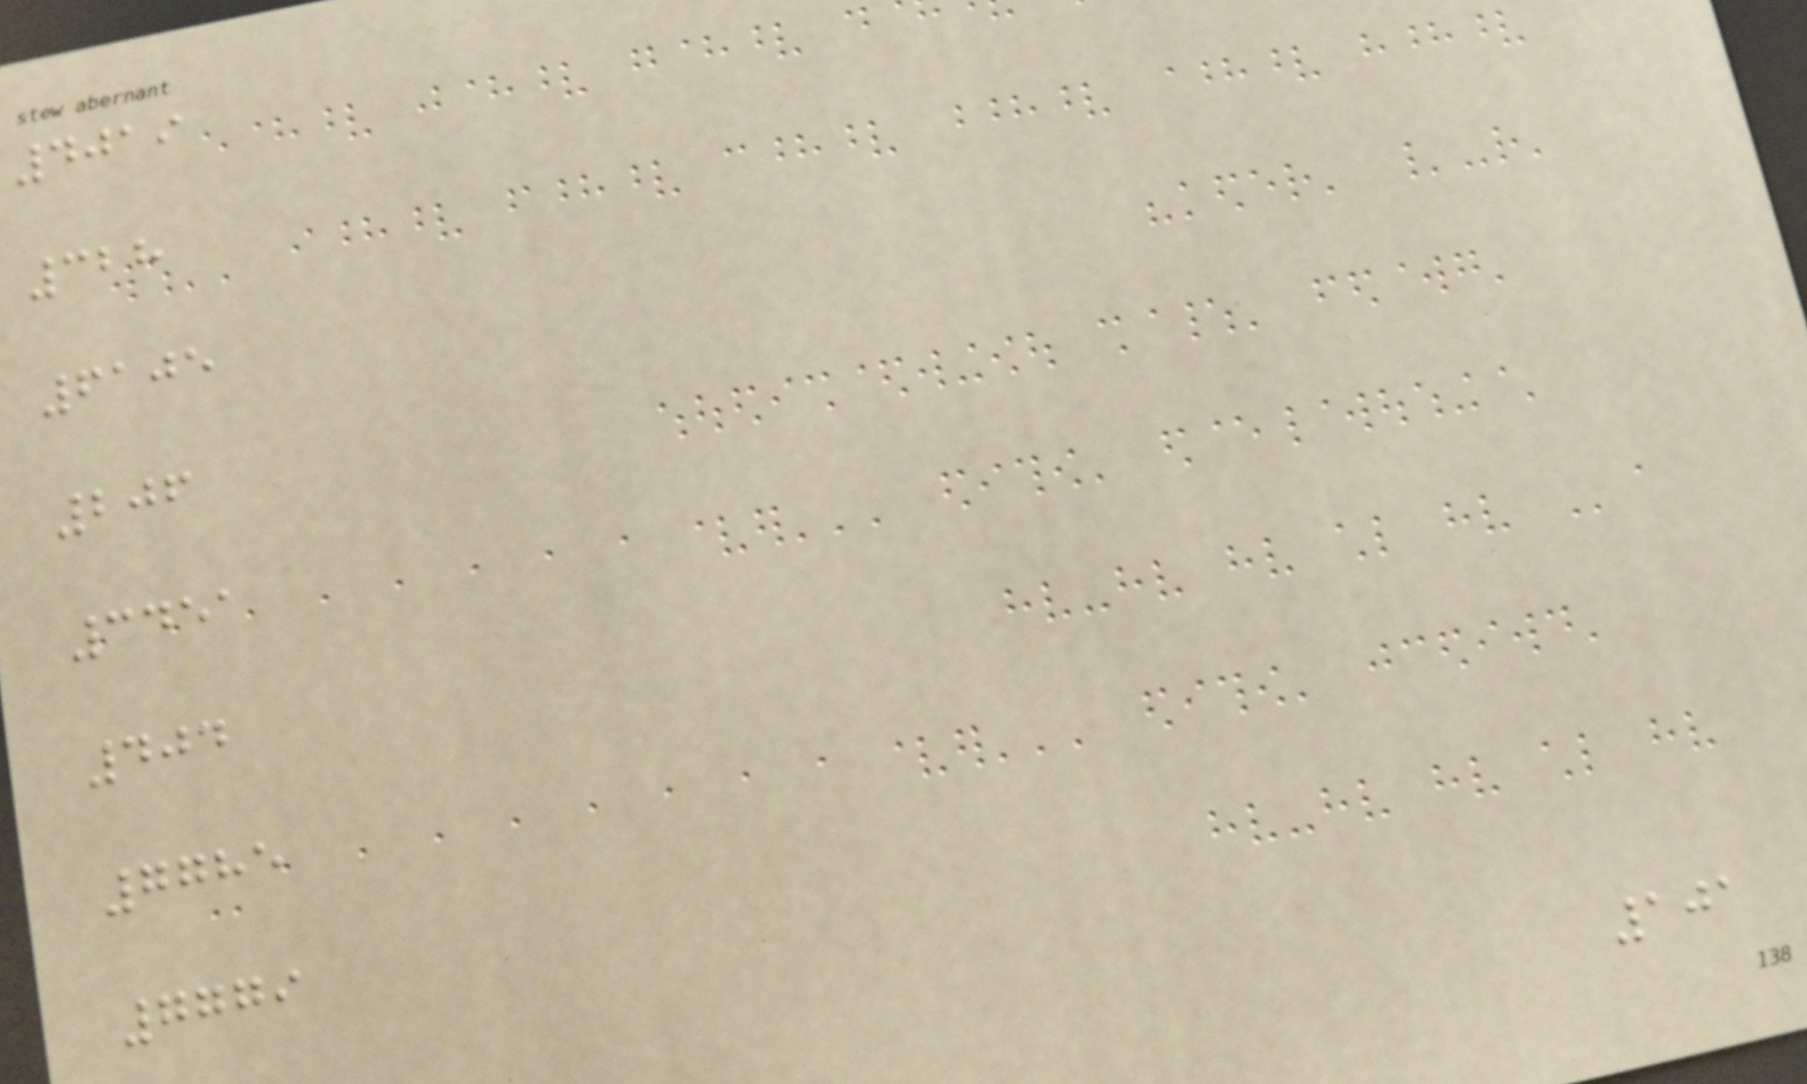4019
328
6105
206
3451
404
7785
7779
101
